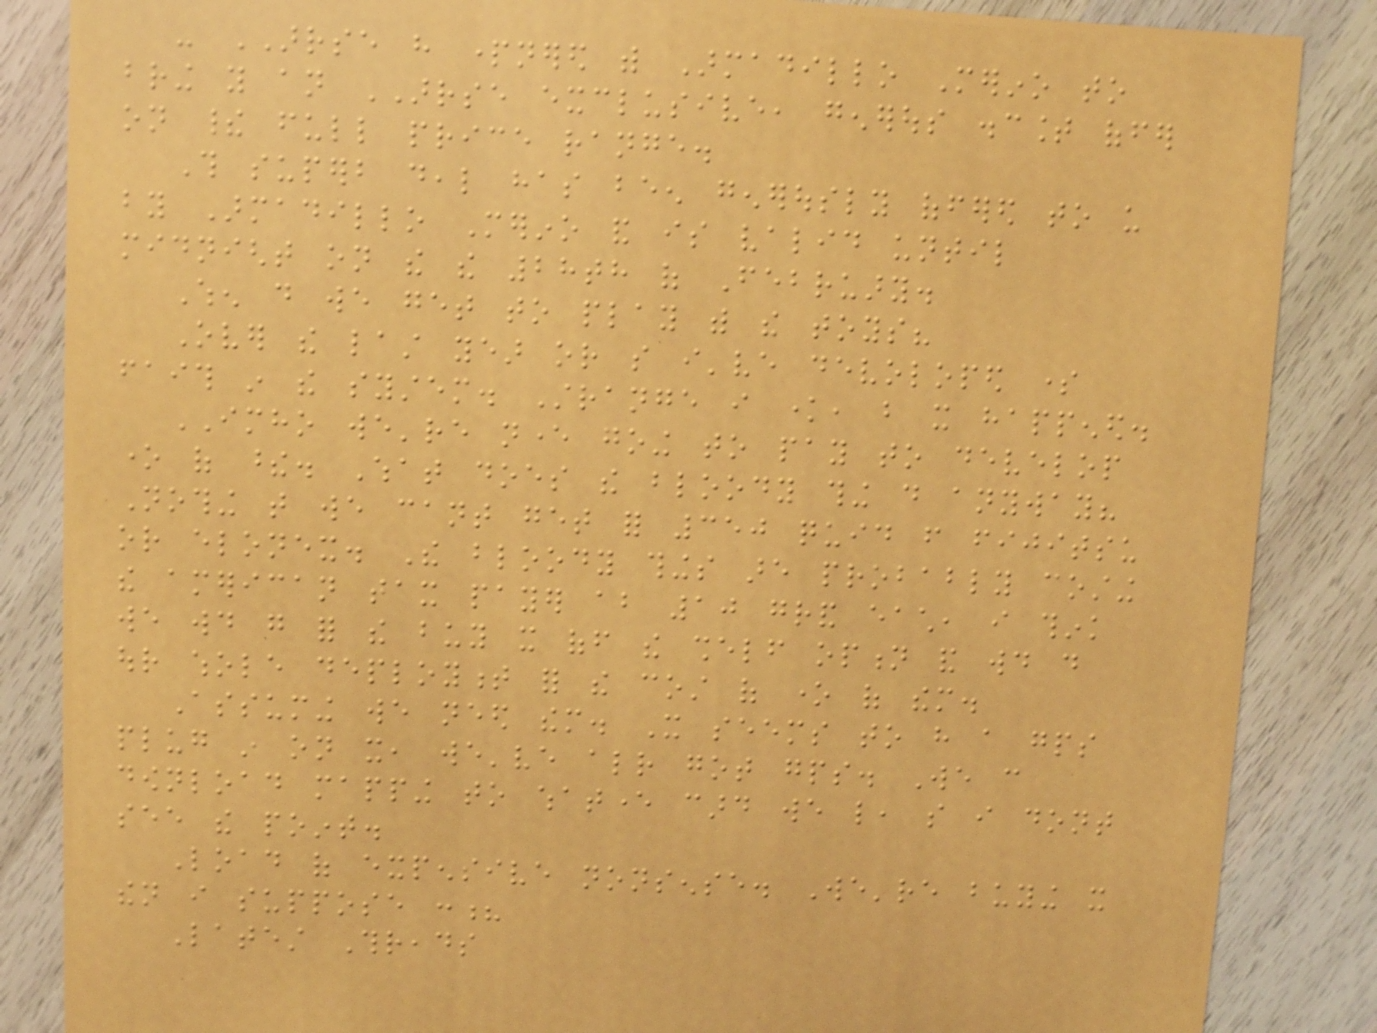- ARRSE have partnered with Armadillo Merino to
bring you an ARRSE exclusive, generous discount offer
on their full price range.
This superb deal has been generously offered to us
by Armadillo Merino and is valid until
midnight on the the 28th of February.
When do we get to play with the toys?
Over the last year or so i've devoloped some
faith in the system. Strange i know, but it happened.
IMHO we're never going to pay to develop
one of these. What does the bloody thing do anyway?
Nothing that we cant get for 350 quid from fijitsu
or elonex. The bloody things are probably costing
the american tax payer about 10 grand each, i think
we would go for the buy it off the shelf option and would do
our whole deployment for the cost of one of them.
Assuming we need them. It seems to have a gps
plug in on it, we've already got gps. We can
download mapping to whatever card we like, so i dont
see the point.
Load of expensive nonsense. We're buying it
then i suppose :?
Latest Threads
